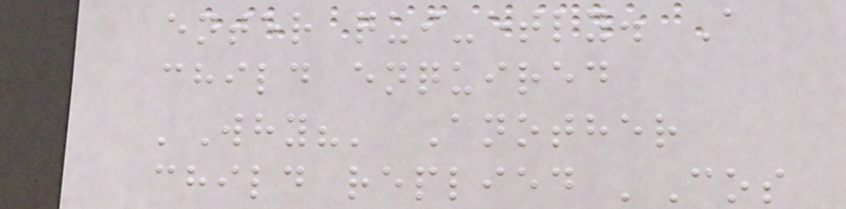enter qui-etly. A
child enquired
'Why?' Another
child replied 'Cos
